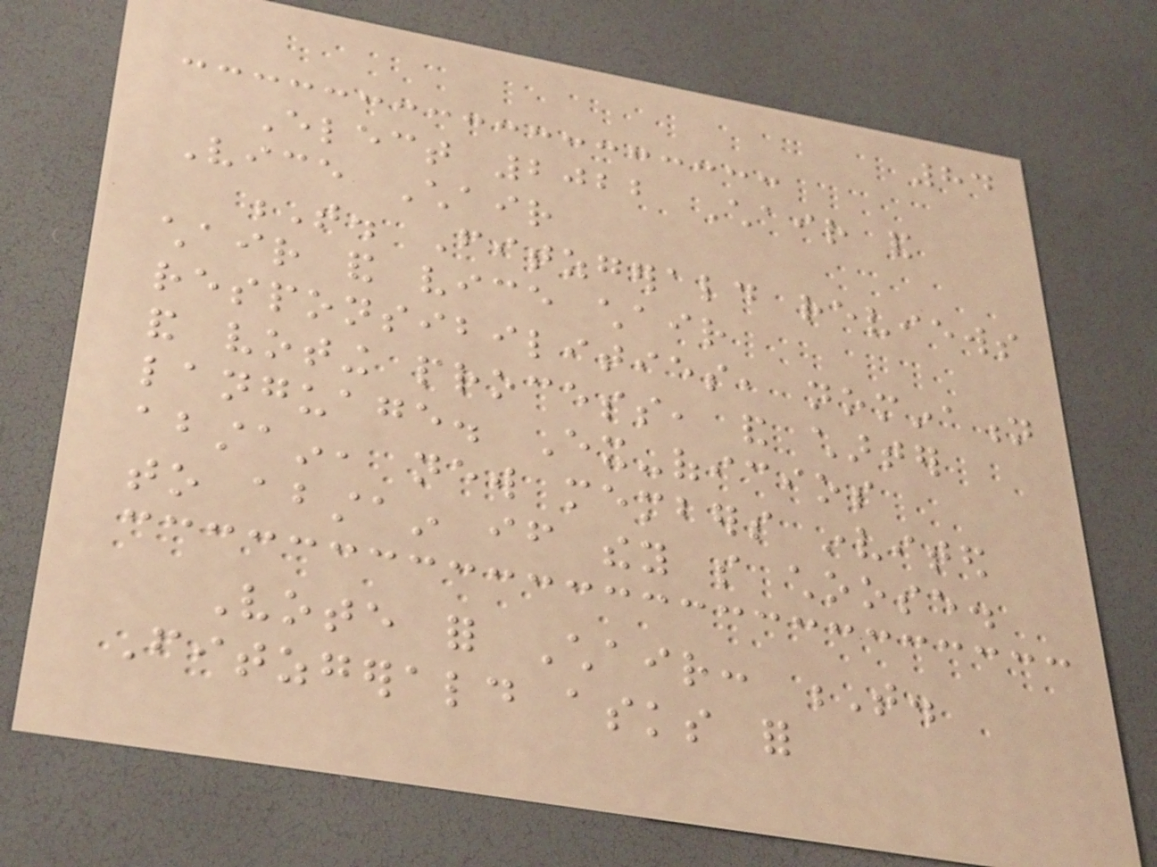84
Elect 2022 Chair and
Vice Chair
T. Fitzgerald reviews
chair and vice chair
responsibilities, nomination
and voting process, and charter
language. Ex-oficios
abstain, new members invited
to abstain if they so choose.
Vote for Chair: T.
Fitzgerald asks for
